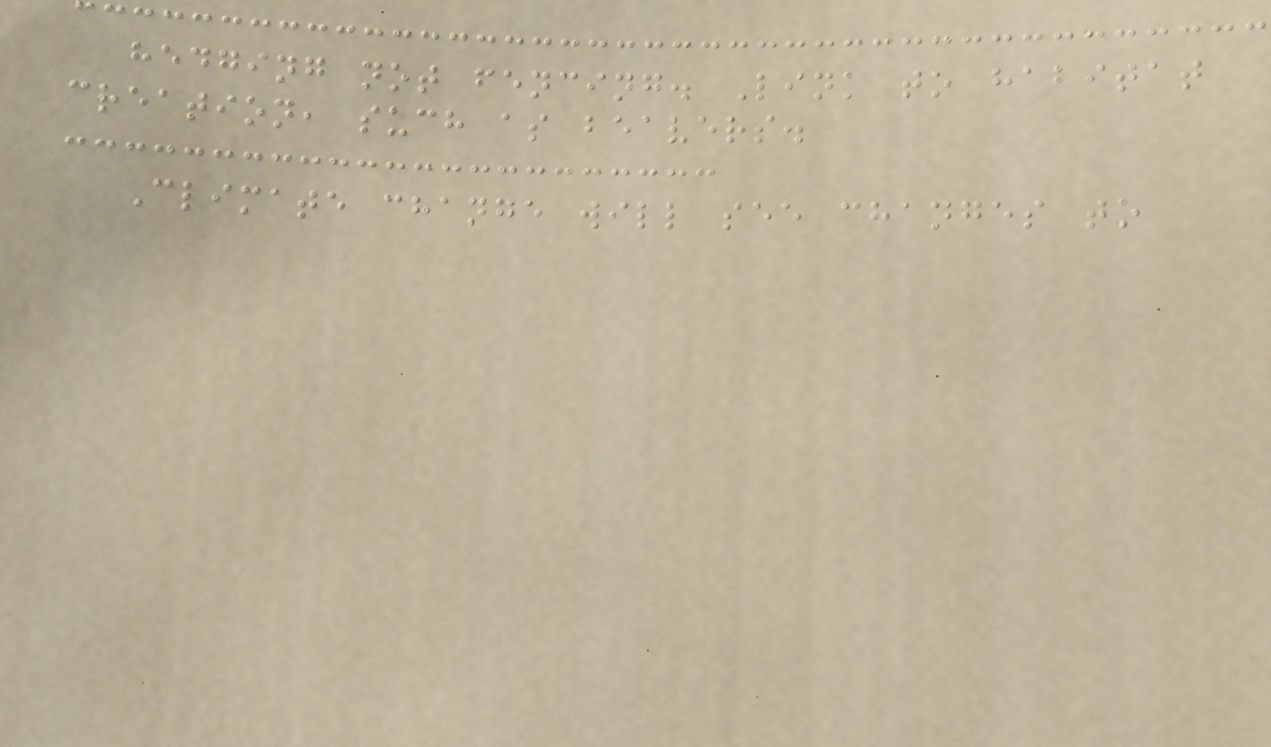hedging not fencing. Link to habitat
creation, such as beavers.
Climate change will see changes to
